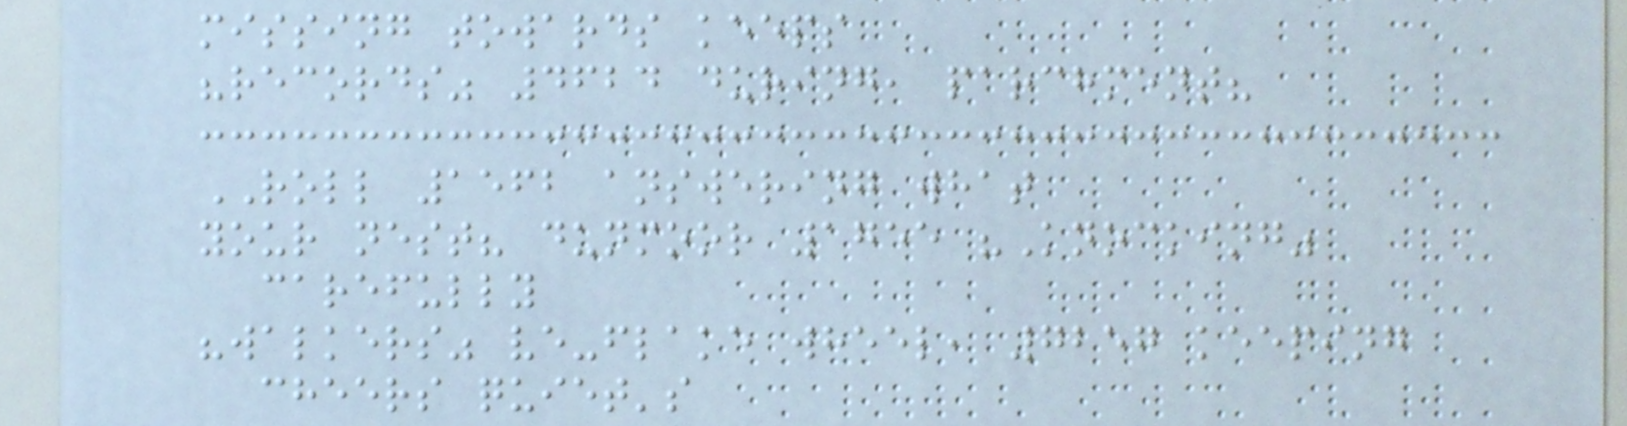missing towards keeps
"records" 4624 during, parchment?
ROLL 1562 answering what
your nest? dunmoor 1755 "Knocking"
carefully
"walkers" ve-flake wheel, 7257 keeping
cheers quiet's
